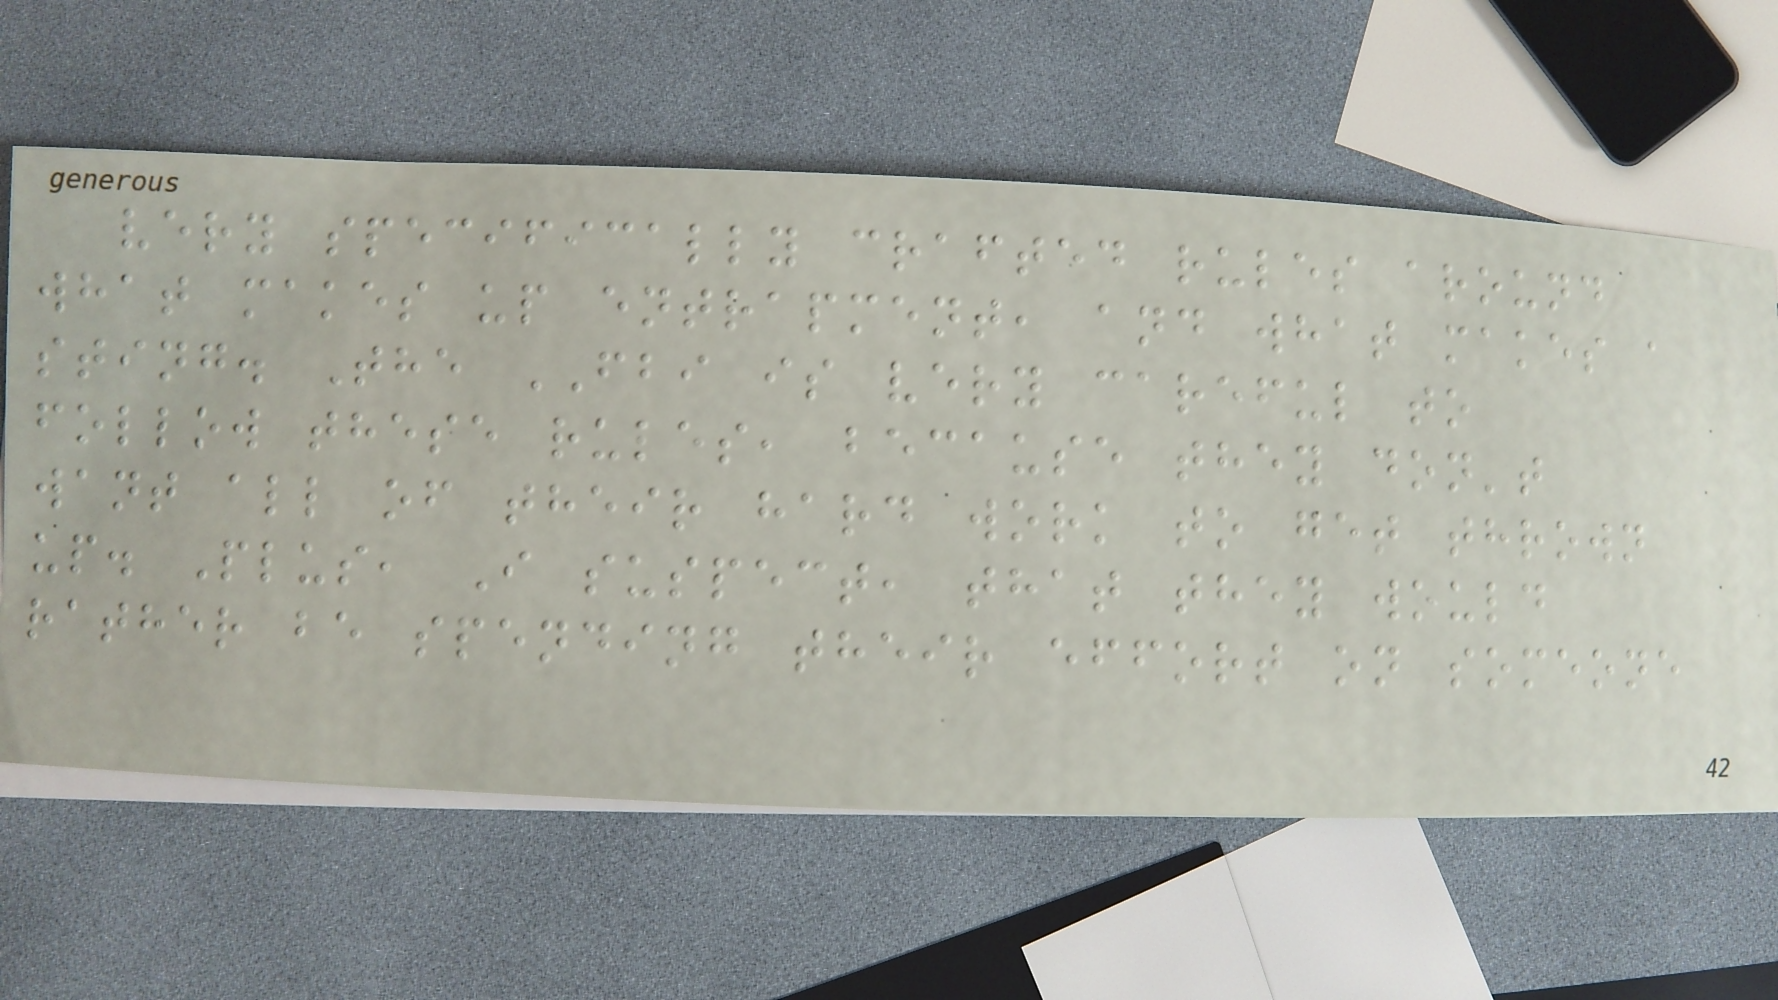very specifically crafted rules around
what makes up entrapment, and what makes a
sting. The FBI is very careful to
follow these rules, because they don't
want all of their hard work to get thrown
up. Plus, I suspect, that they would
rather be spending their effort on someone
